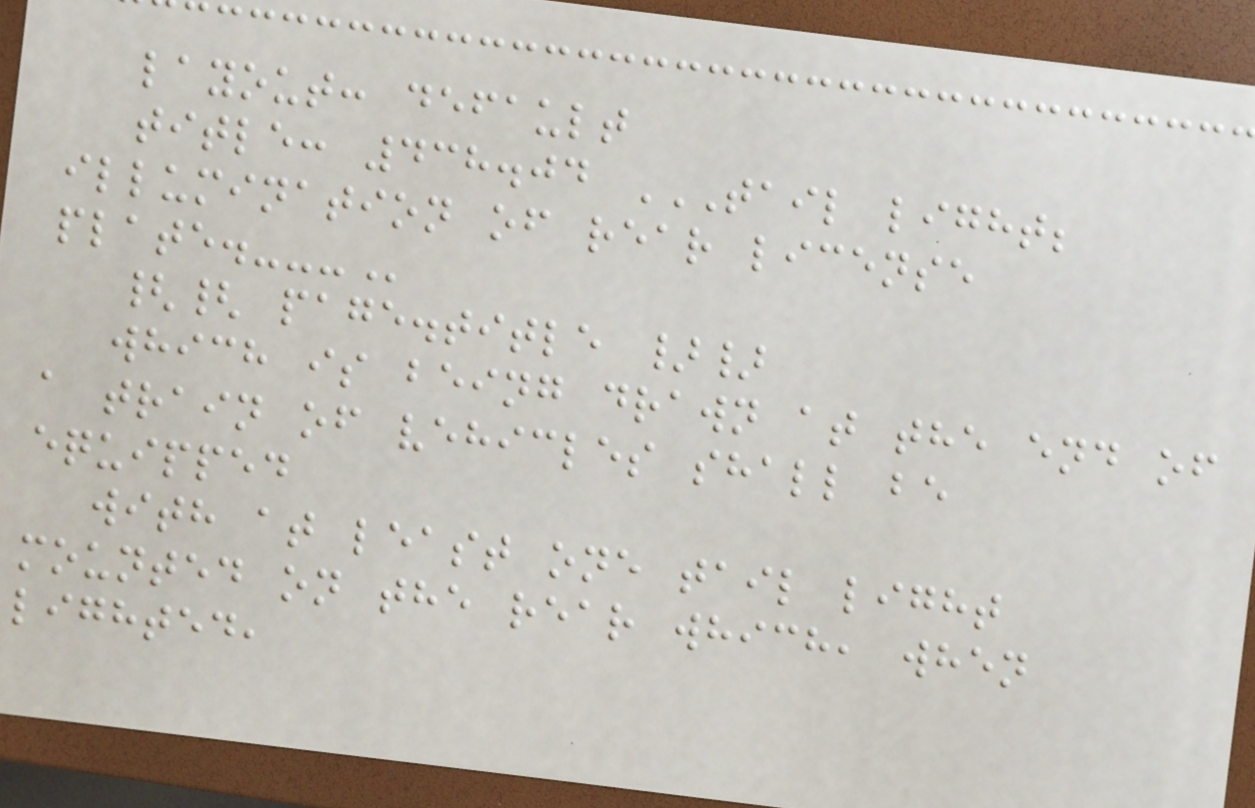layout: default
title: 438.04 TAIL LIGHT;
ILLUMINATION OF REAR LICENSE
PLATE.---
{{ page.title }}
which is being drawn at the end of
a train of vehicles shall be
equipped
with at least one tail light
mounted on the rear which, when
lighted,
